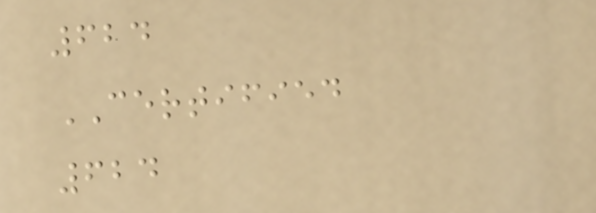624
CERTIFIED
624
